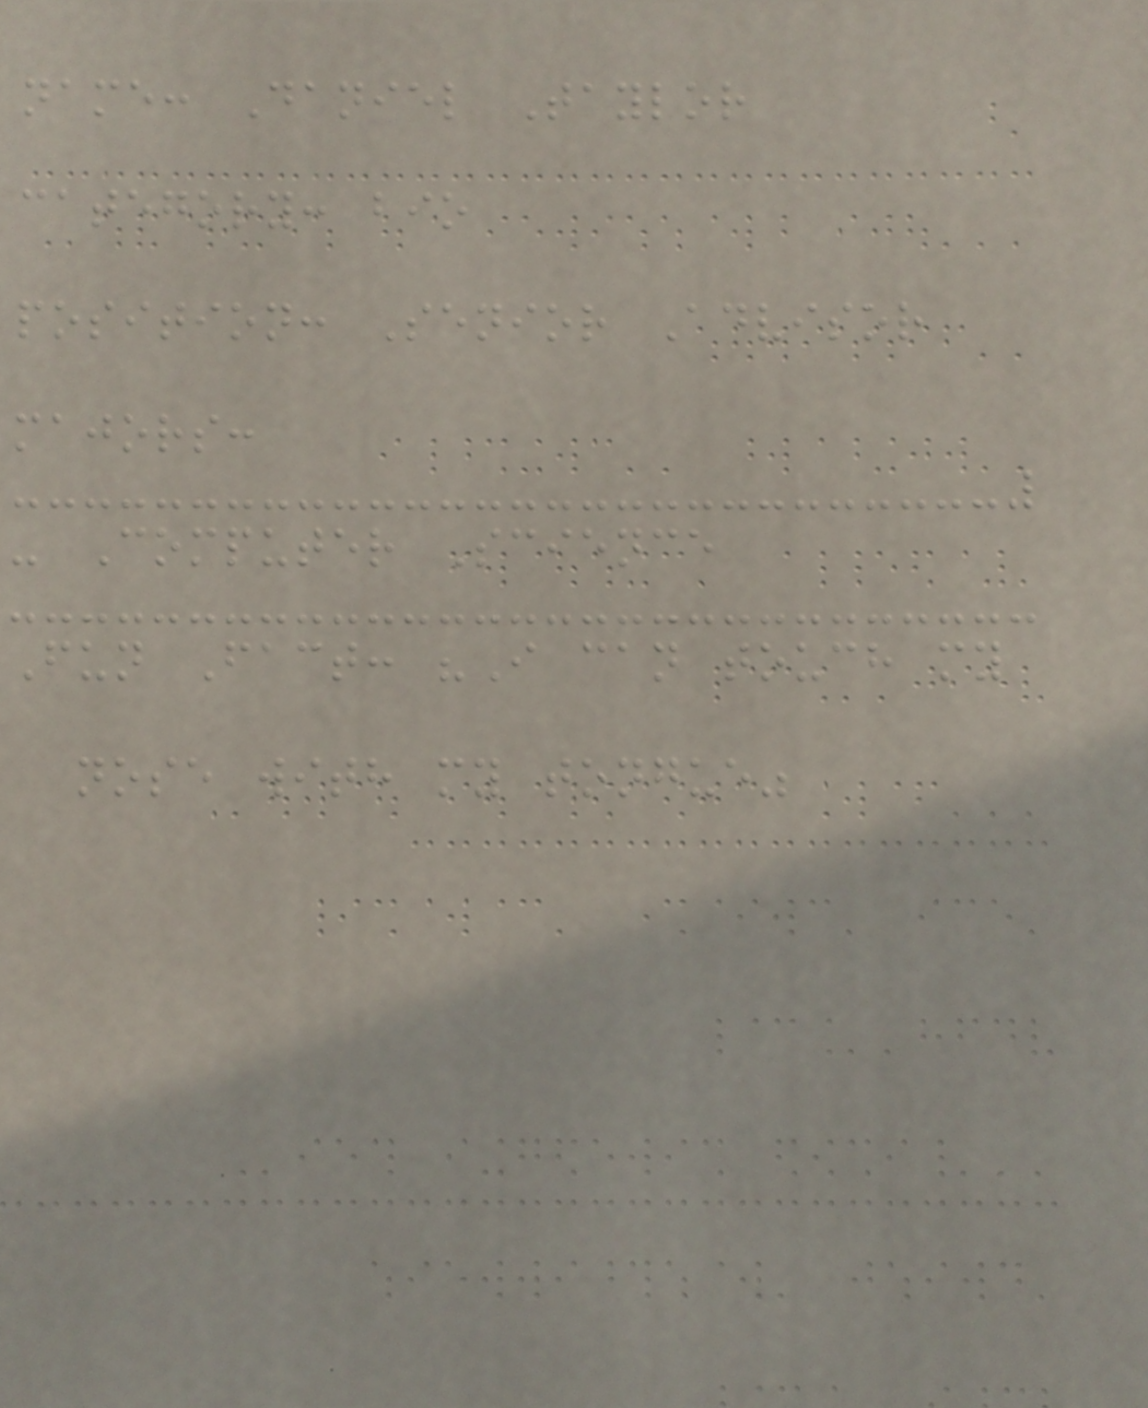name: Daniel Taylor
category: bio
position: Senior Advisor
majors:
- Computer Science
Fun Fact: "I can touch my
nose with my tongue"
